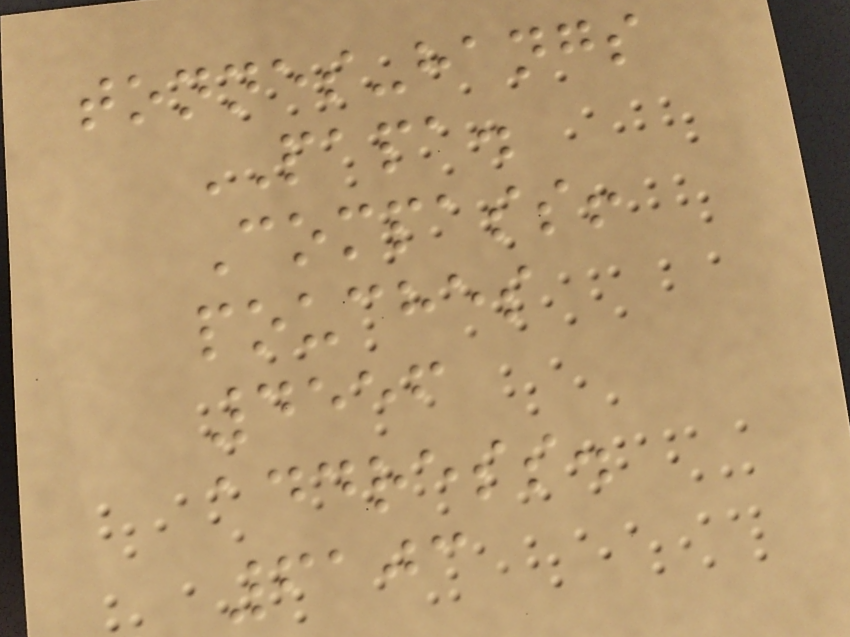tonnes-hangs
PAPA.
Compass!
pouches
4556
address.
6103
